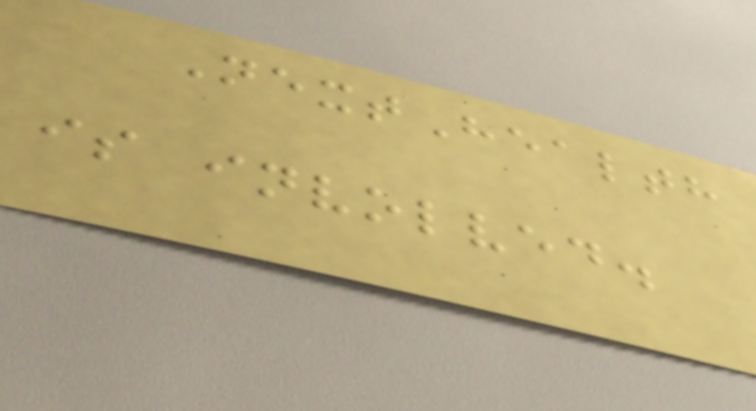NextHealth
is involved.
